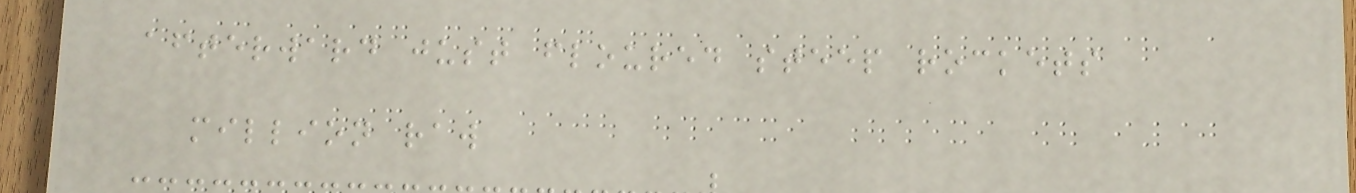afterward just floured steep rockets
million raw
